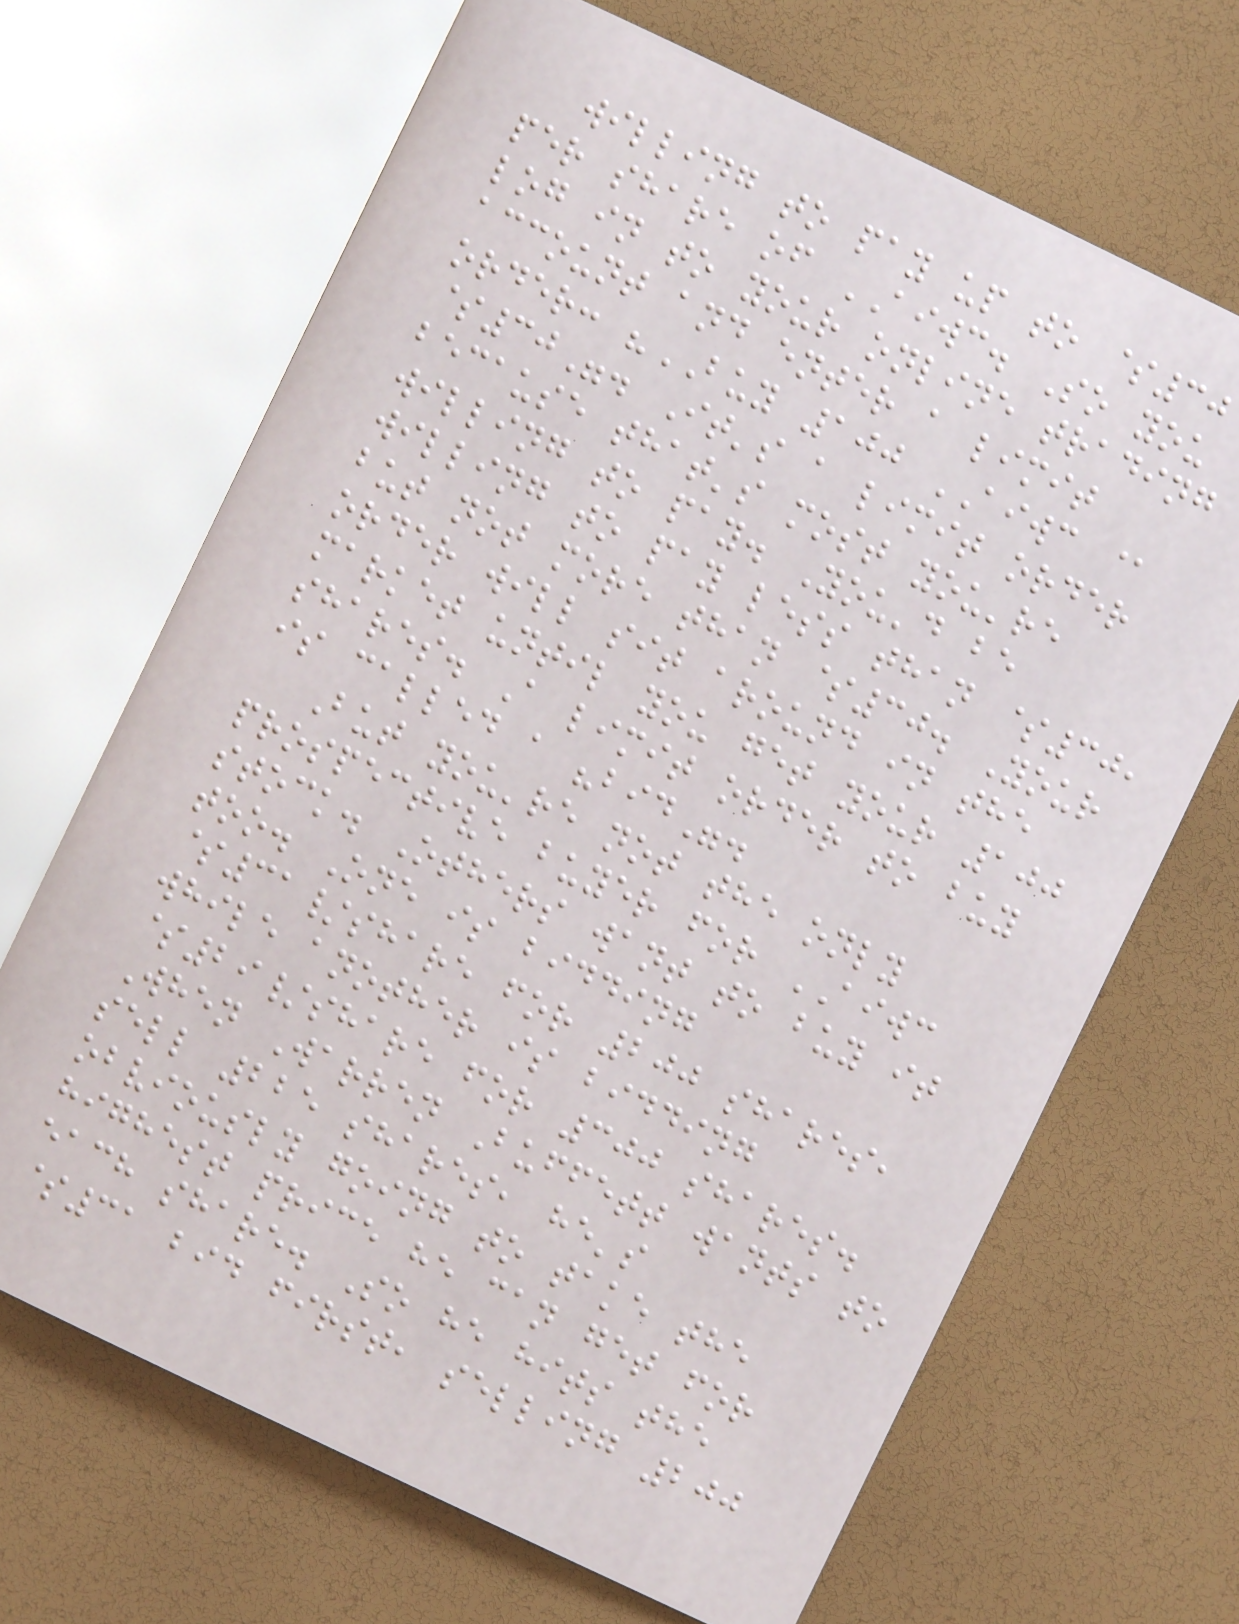willing to pay up to $30
per share of AIWC. So you
log in to your online trading
account and enter a limit
order: "BUY 100 AIWC @
$30". It's a limit order
because that's most you're
willing to pay. You'd be
willing to pay less than $30,
but not more than $30. Your
order will sit around in the
market until you get your 100
shares. A limit order to buy
is called a "bid".
But you're not the only
prospective buyer for AIWC
stock. Others want to buy it
too. One is bidding
$31/share for 200 shares,
while another is bidding
$29/share for 300 shares.
When Warren Buffett wants to
sell 225 shares, he's
obviously going to take the
highest price he can get for
each share. So he hits the
$31 bid first, selling 200
